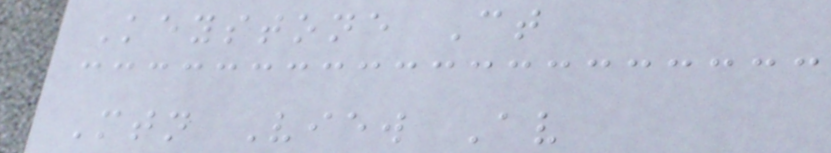Keystone Ct
Mtn View Av
